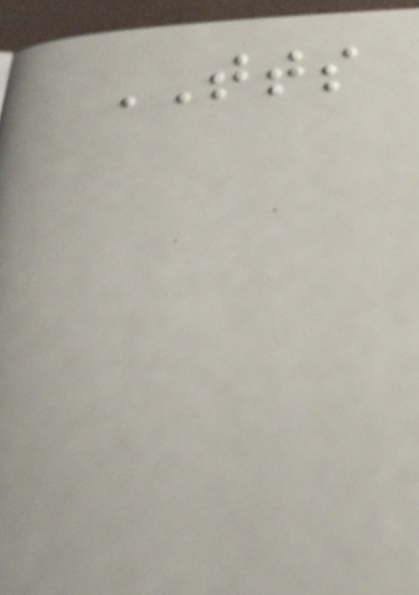TTS
